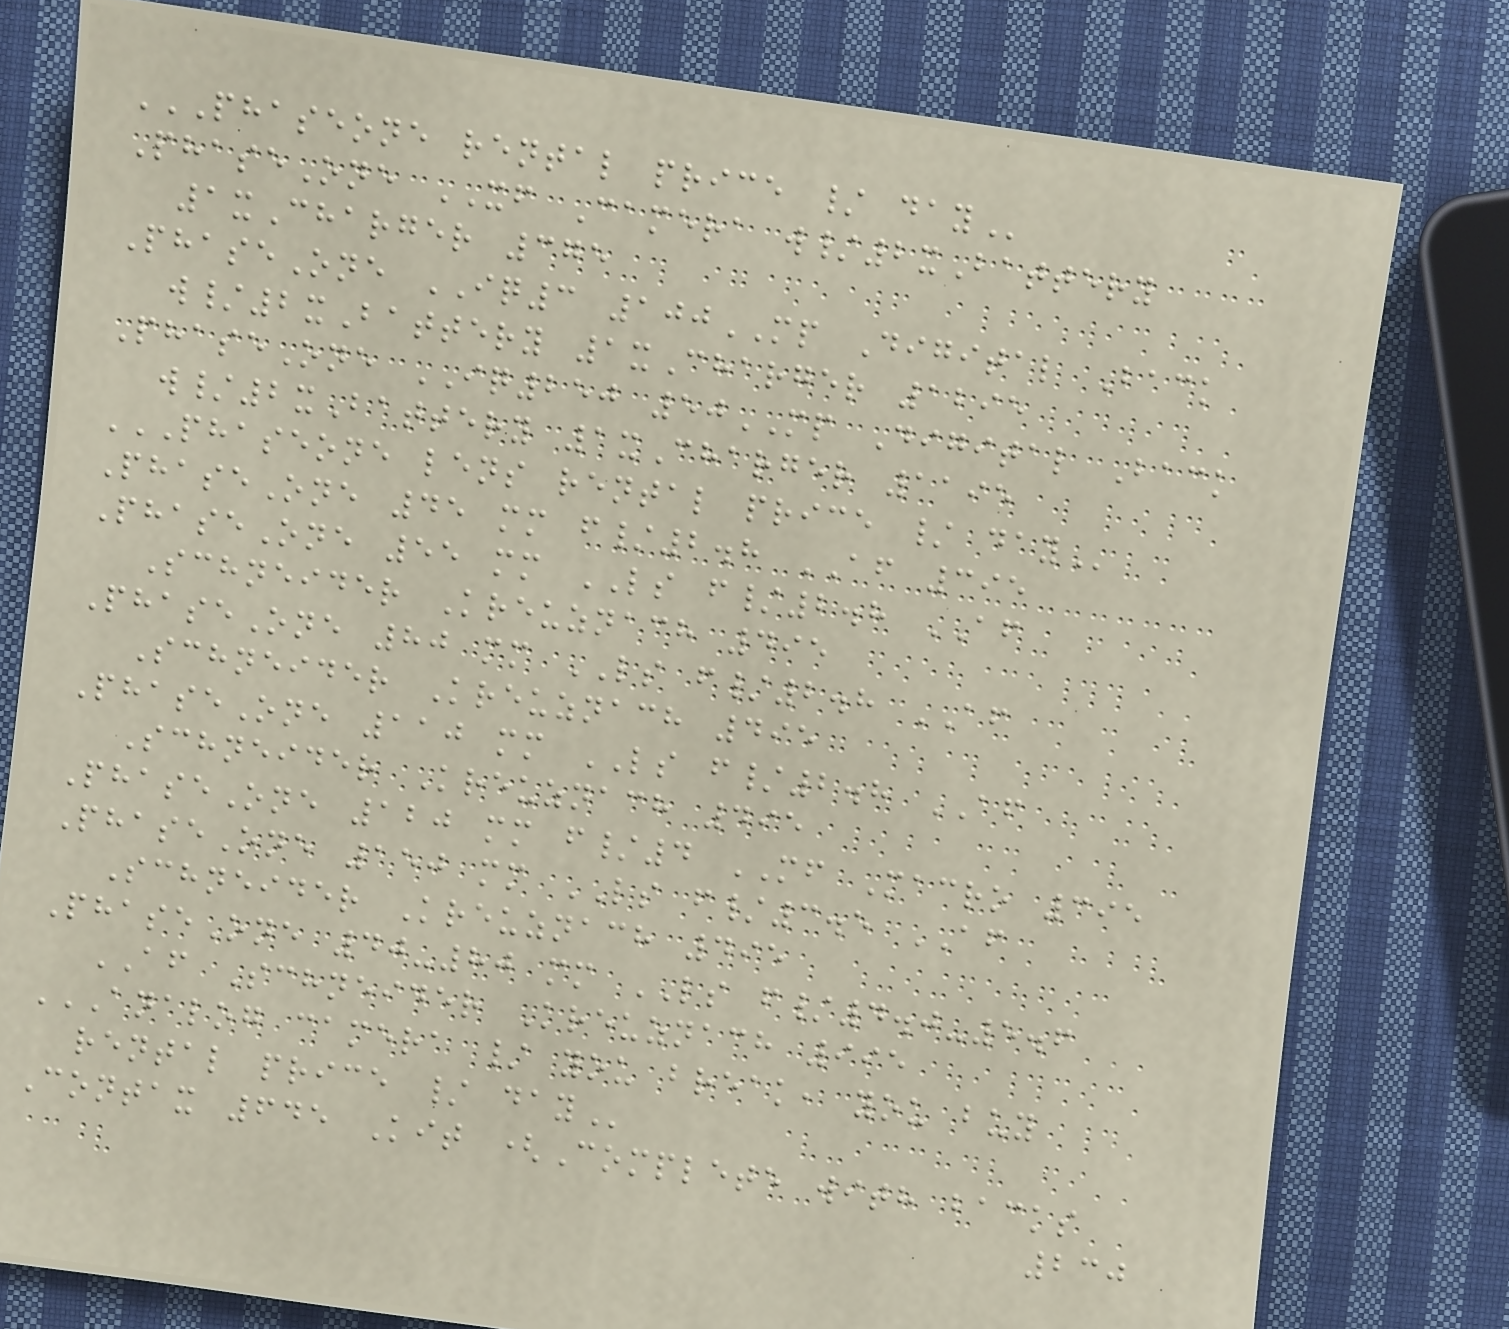PHASEONE RENTAL PRICE / DAY
PhaseOne XF Camera w/2xBattery
1xCharger 375
PhaseOne IQ3 100MP Digital Back
w/2xBattery 1xCharger 1295
PhaseOne IQ250 50MP Digital Back
w/2xBattery 1xCharger 1195
PHASEONE LENS RENTAL PRICE / DAY
PhaseOne 45 mm f/2.8 AF 395
PhaseOne 55 mm LS f/2.8 AF
Schneider Kreuznach 495
PhaseOne 80 mm LS f/2.8 AF
Schneider Kreuznach 495
PhaseOne 110 mm LS f/2.8 AF
Schneider Kreuznach 495
PhaseOne 120 mm f/4 MF Macro 395
PhaseOne 150 mm LS f/3.5 AF
Schneider Kreuznach 495
PhaseOne 40-80 mm LS f/4.0-5.6
AF Schneider Kreuznach 995
ANALOG CAMERA / YOU BREAK, YOU BUY
RENTAL PRICE / DAY
Contax 645 Kit (Complete with backs
230
